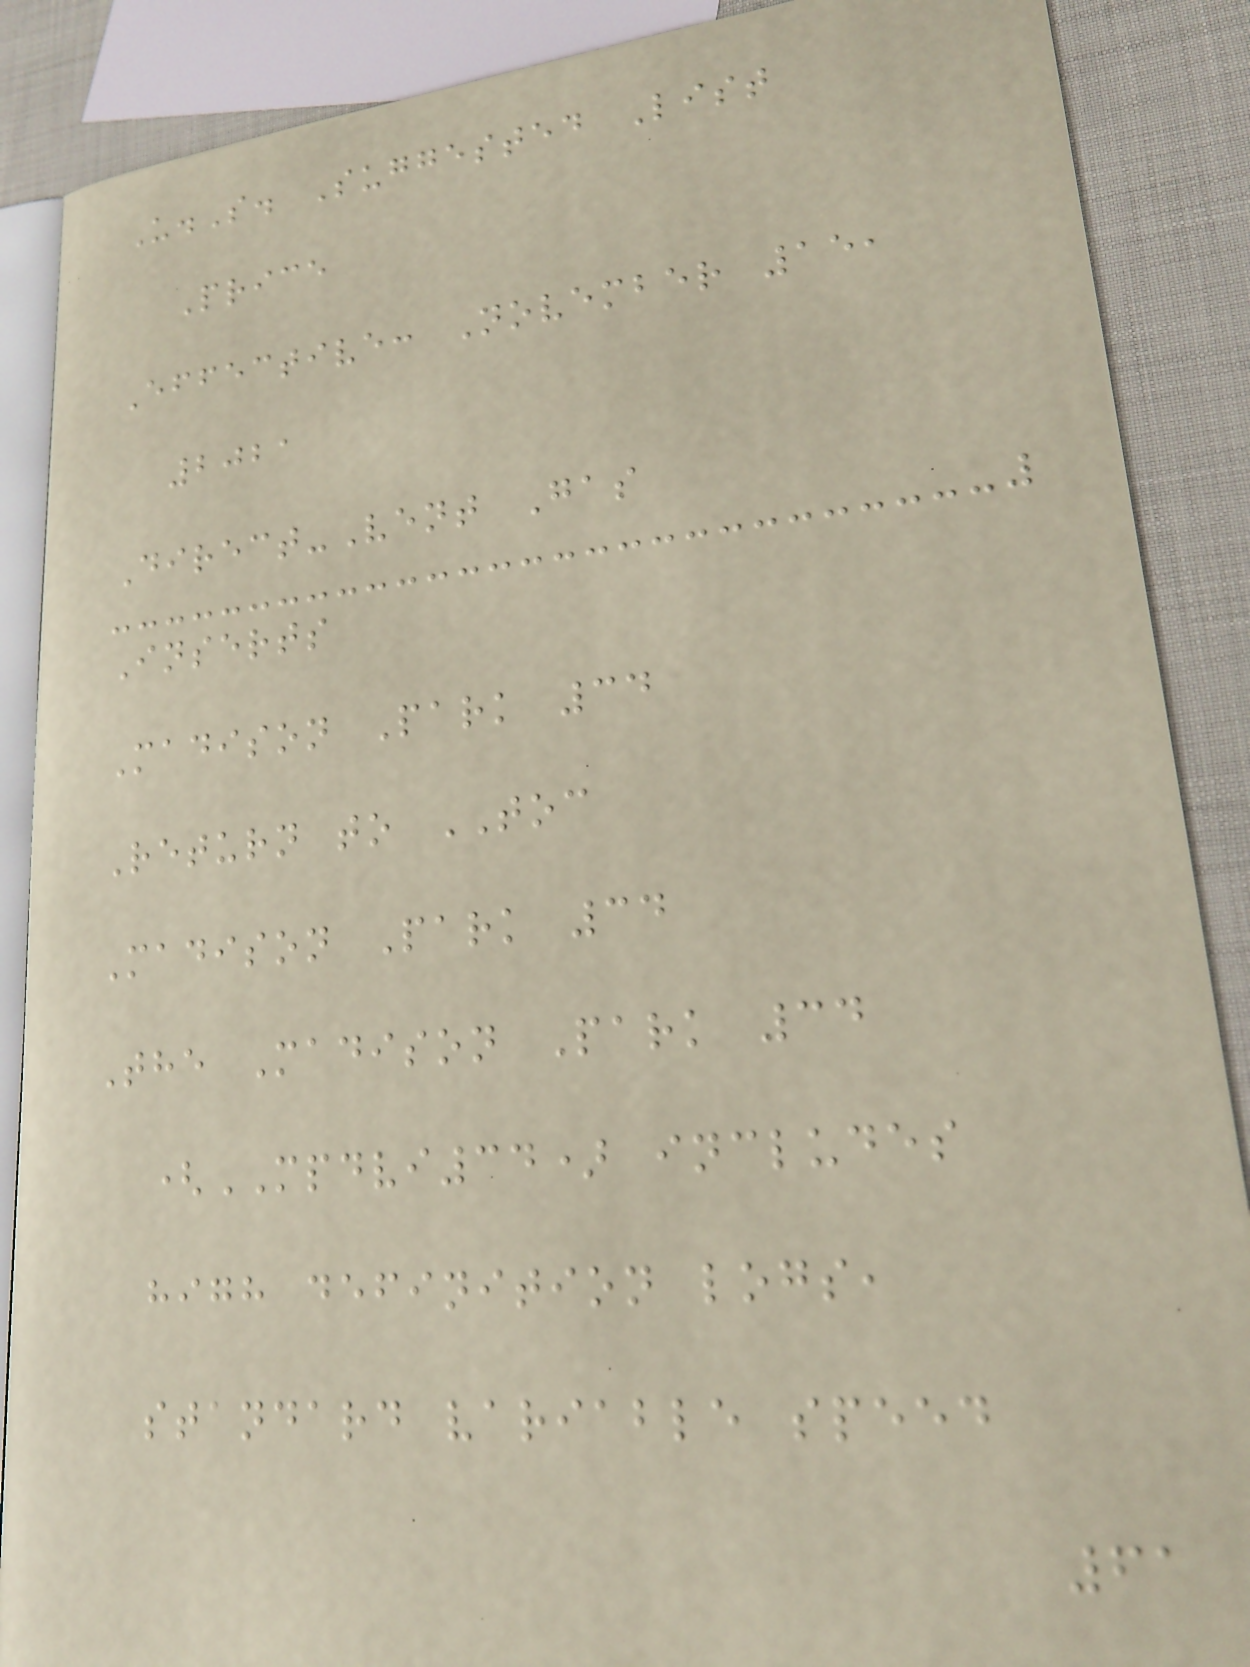U.S. Suggested List
Price
Effective: November 15,
2021
Direct-Vent Gas
Inserts
Madison Park 34
Return to TOC
Madison Park 34
The Madison Park 34
(MPDVI34) includes
high definition logs,
standard variable speed
61
